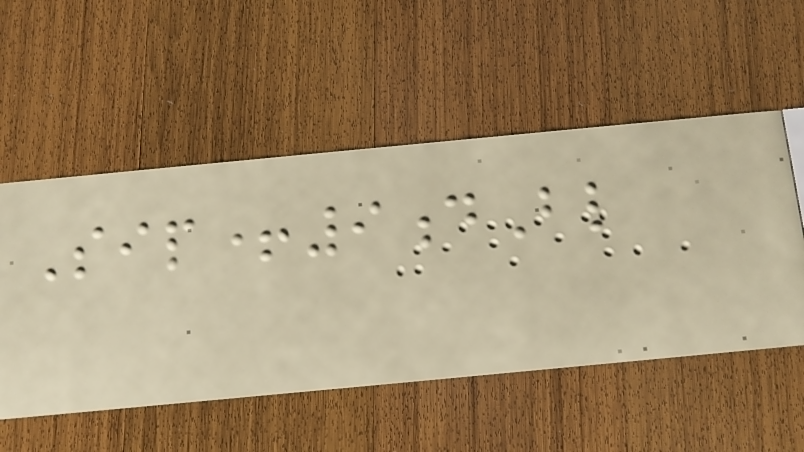Sip+9dBl
